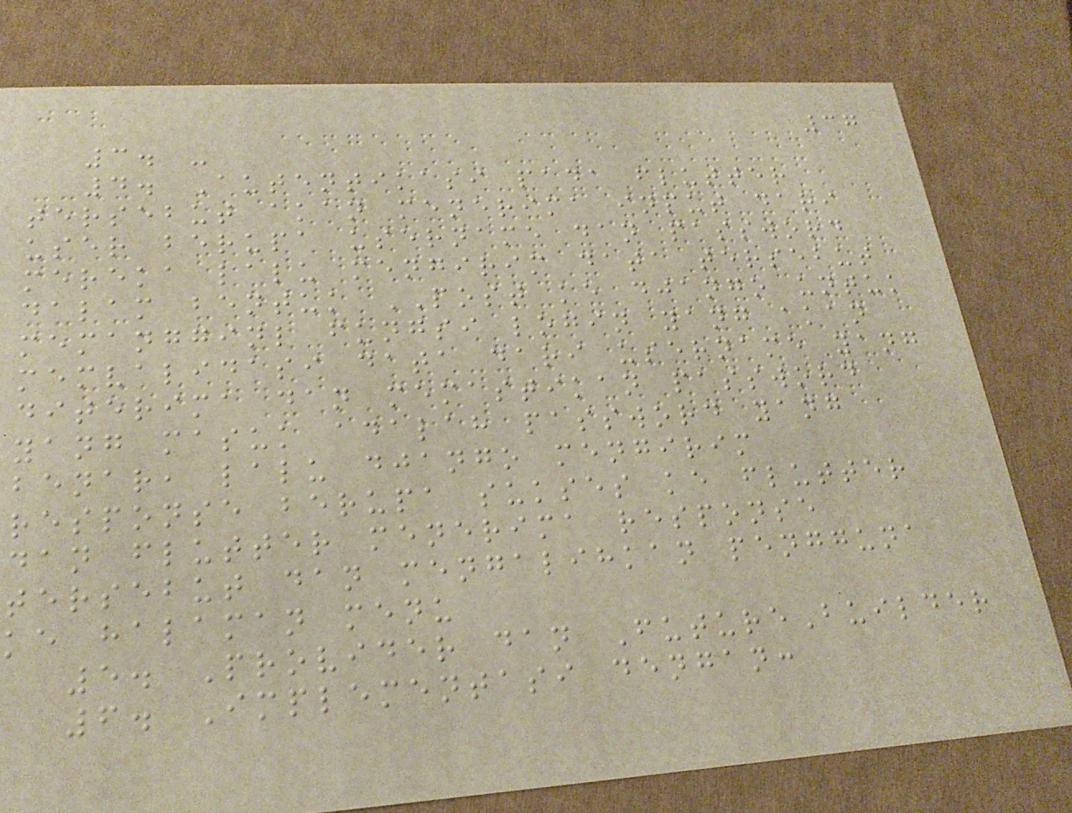37
3. -
4. Autentikasi pada flutter
tersebut akan menerima input dari
user berupa username dan password
mereka lalu mengirim data tersebut
dalam bentuk POST ke django untuk
memangginl fungsi login yang akan
memvalidasi data dari username yang
diterima dan memastikan password
yang masuk adalah password yang
benar, lalu django mengirim
response berupa sukses ke flutter
dan flutter menerima response
tersebut dan mengalihkan pengguna
ke halaman menu
5. Provider dan FutureBuilder
6. Implementasi dengan:
